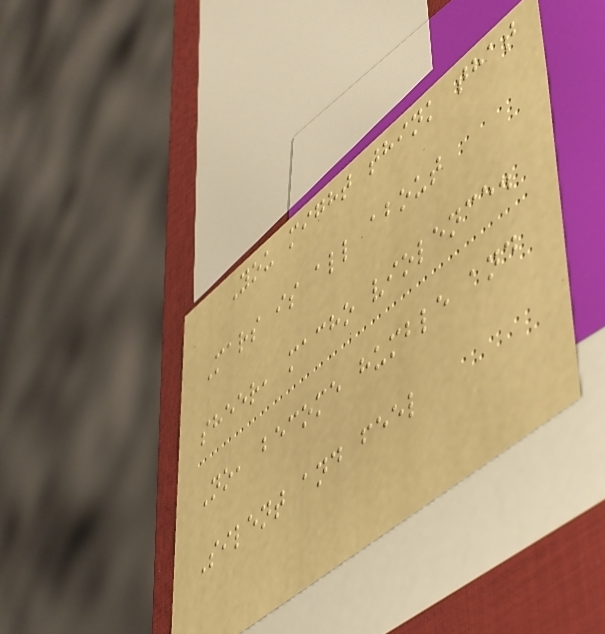You might think that
Mars is all about
sheer, macho violence.
No, become humble and
Silent and feel
